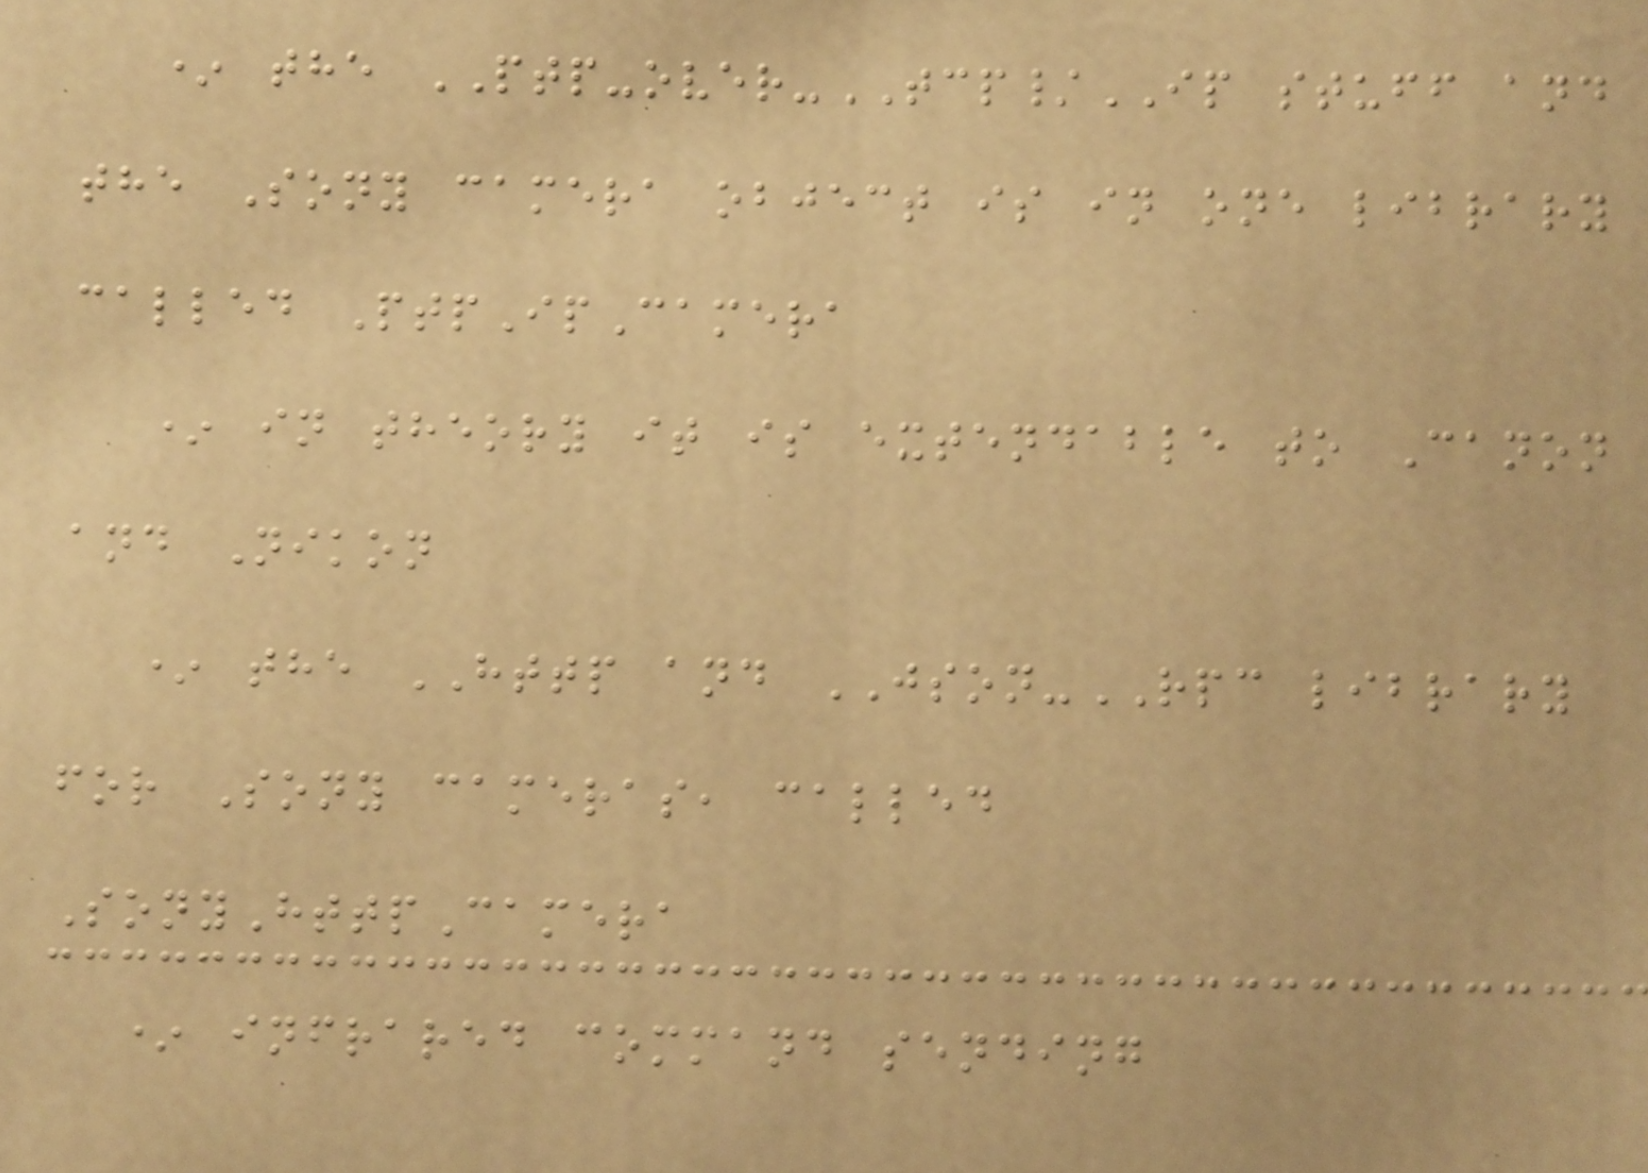* the PTP-over-TCP/IP stuff and
the Sony camera object is in one library
called PtpIpCamera
* in theory it is extendable to Canon
and Nikon
* the HTTP and JSON-RPC library
for Sony cameras, called
SonyHttpCamera
* infrared command sending
